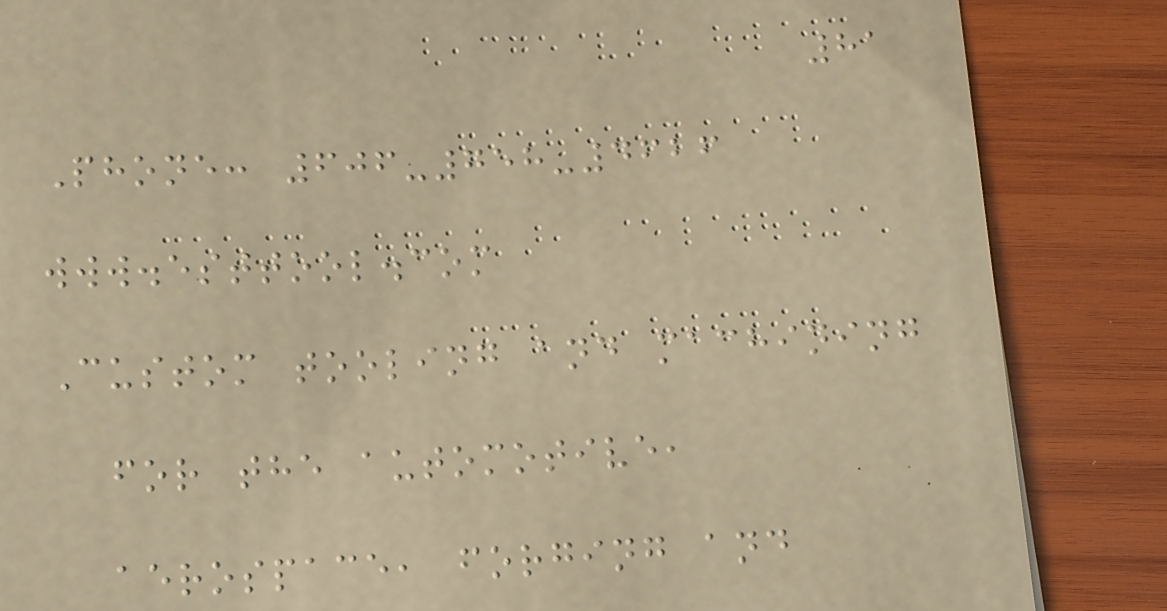81
Phone: 606-758-4626
www.esttool.com
Custom tooling and machining
for the automotive,
aerospace, forging and
